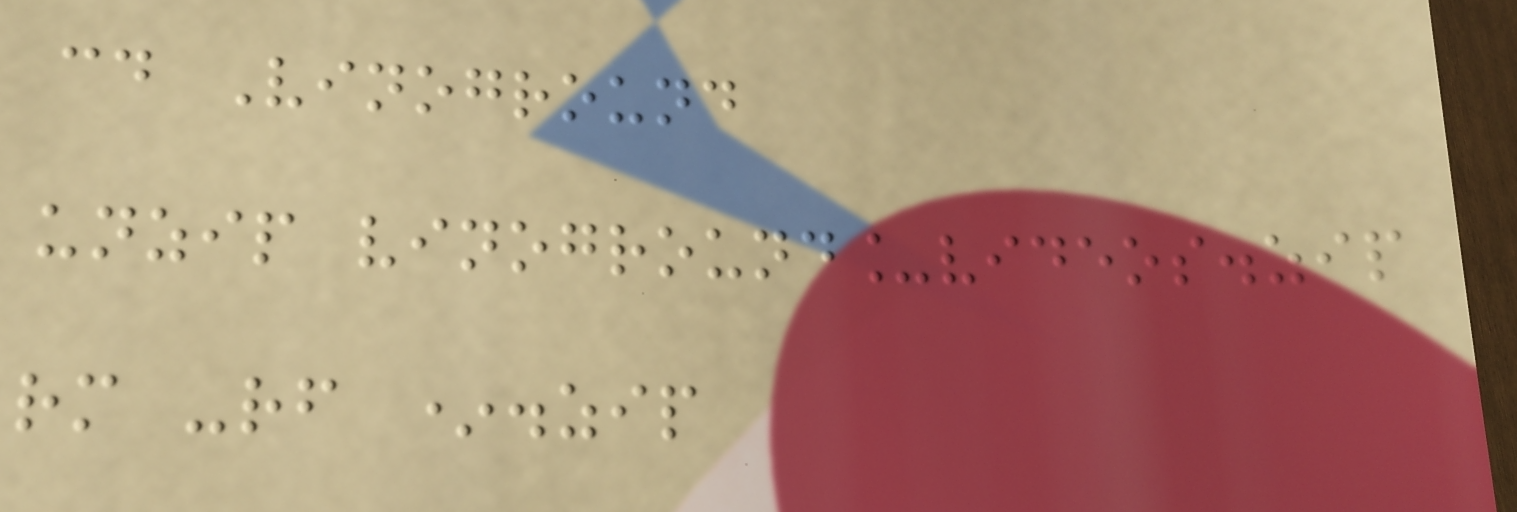cd Vinoground
unzip vinoground_videos.zip
rm -rf *.zip
